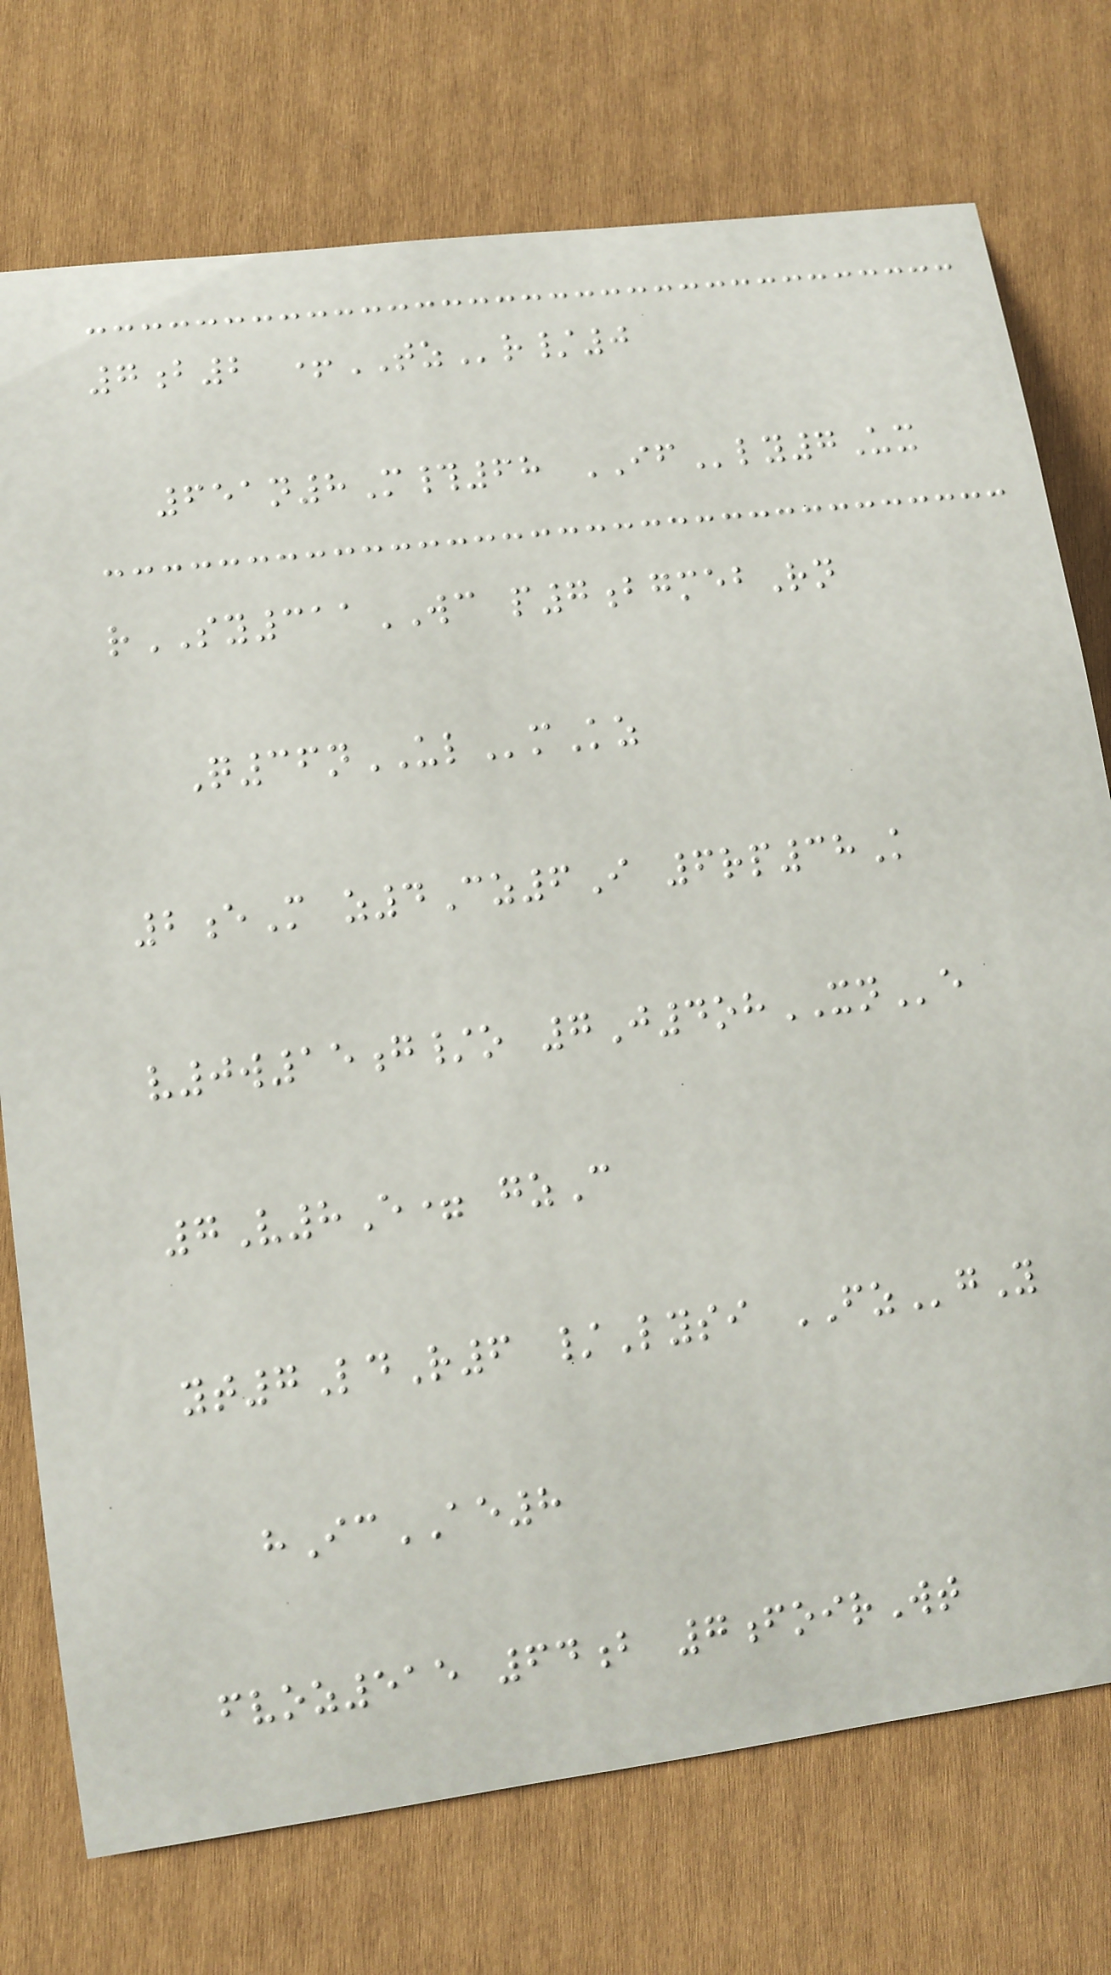7b2 +TZr/0
651n8M#68 IFly7Ux
rSY311WC p7bgmebRn
Q36nULmKz
2eM z4Cz6I 6rp38K
v0w15g/o 7J4ohXNe
7V8E= gzC
yt7LdR6 /Lysi FZgY
hIcAE8
fvoz515 64b 7foirWt
